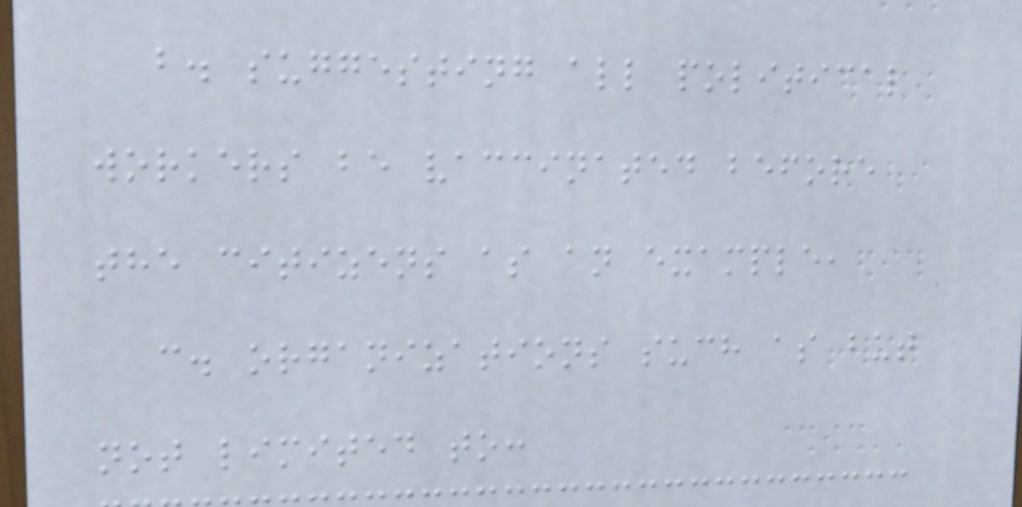b. suggesting all political
workers be vaccinated before
the citizens as an example,
c. organizations such as but
not limited to:
